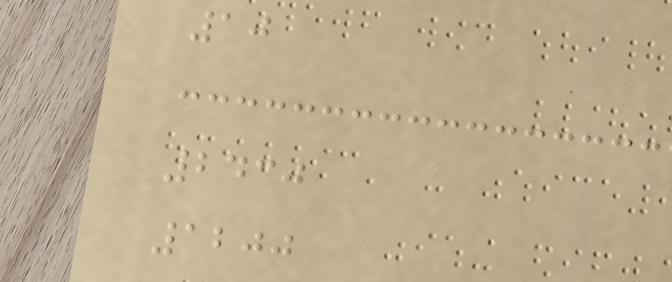10
2430
1200
